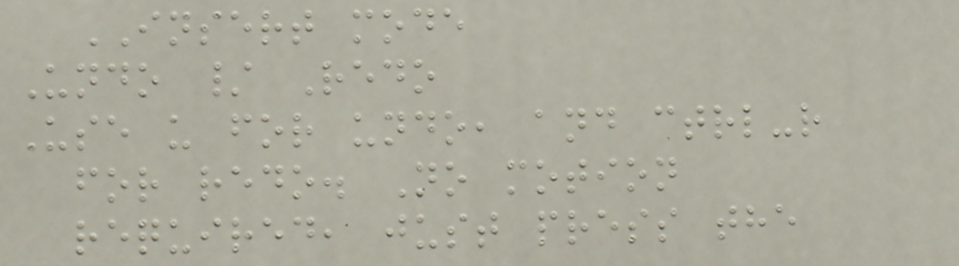INSERT mode
Undo / Redo
Use u for undo, and ctrl-r
for redo. No motion
required, just press the
